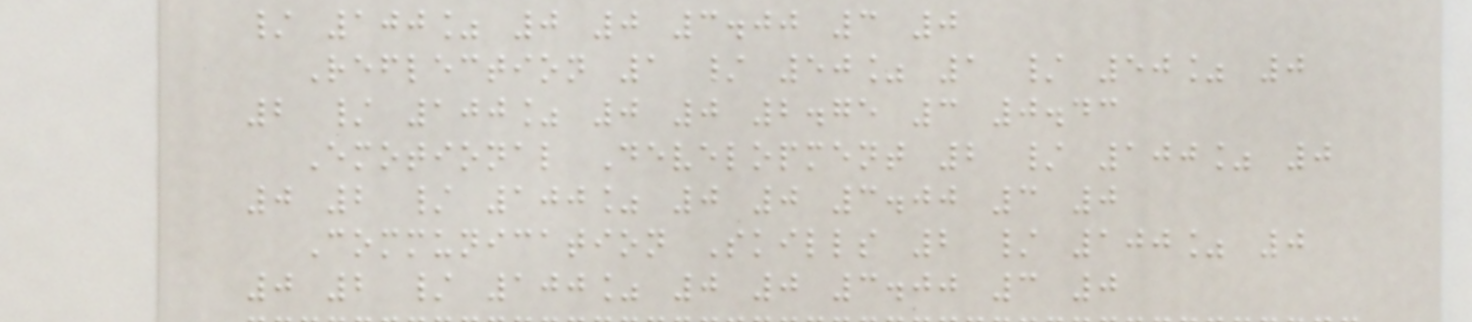/ 100% 0 0 3.00 3 0
Reflection 1 / 50% 1 / 50% 0
2 / 100% 0 0 2.75 3 0.43
Emotional Development 2 / 100% 0
0 2 / 100% 0 0 3.00 3 0
Communication Skills 2 / 100% 0
0 2 / 100% 0 0 3.00 3 0
